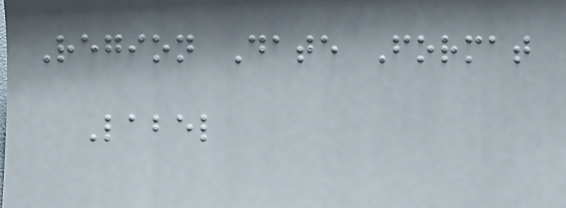Region Date Format
Label
